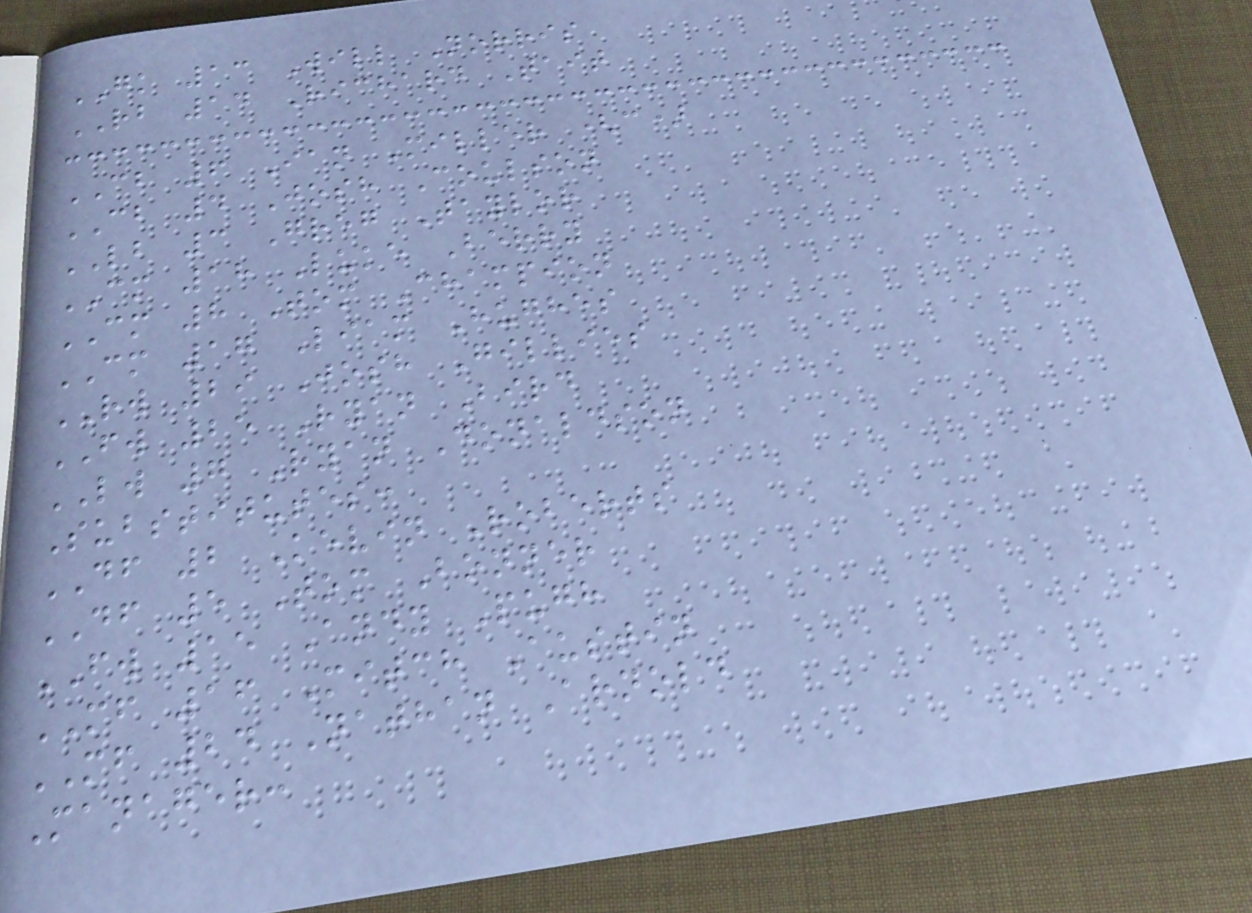GK 13 Will Norris
RB 14 Richard Tait
CB 6 Ian Miller (c)
CB 4 Josh Coulson
LB 3 Greg Taylor
CM 18 Luke Berry
CM 8 Tom Champion
CM 17 Liam Hughes
RW 29 Josh Gillies
FW 25 Ryan Bird
LW 7 Ryan Donaldson
Substitutes:
DF 2 Kevin Roberts
DF 5 Tom Bonner
FW 15 Andy Pugh
MF 16 Mitch Austin
MF 24 Nathan Arnold
Manager:
